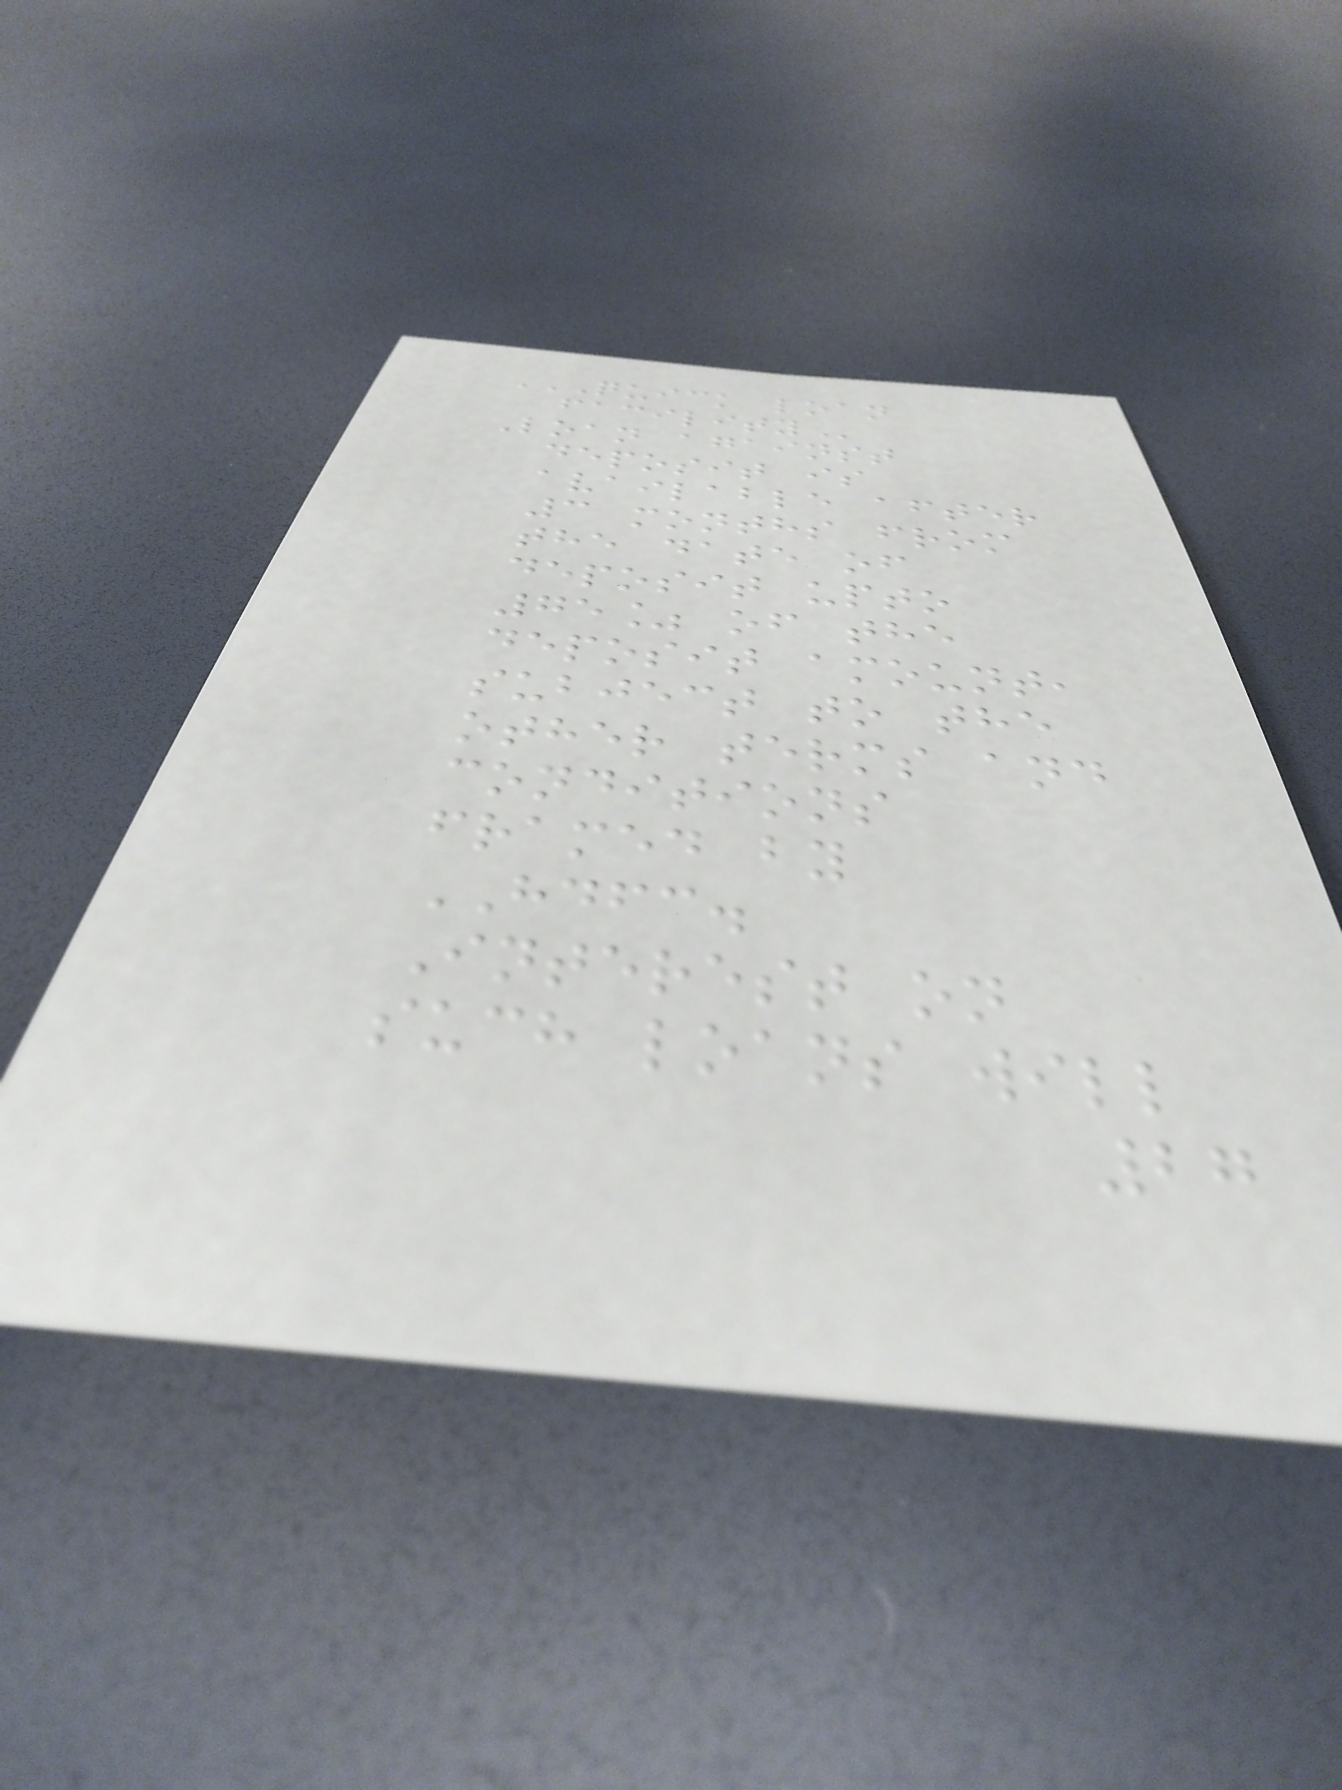QUICK LOAN
FACILITY
Loan against
deposit is
available after
3 months from
the date of
deposit upto
75% of the
deposit amount,
subject to the
other terms and
conditions
framed by
HDFC.
Interest on
such loans will
27
